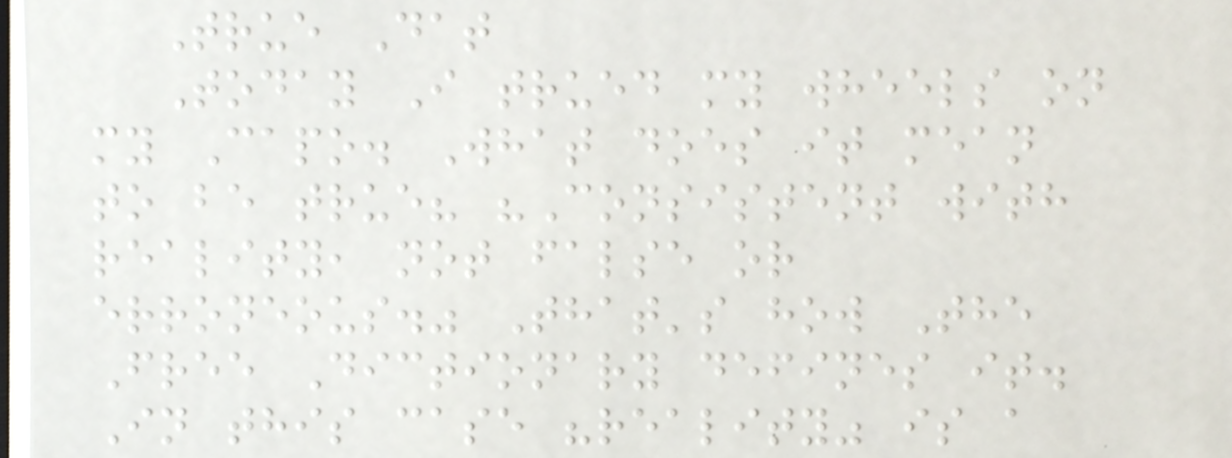True Dat
Today I trued my wheels on
my Capo. What does it mean
to be true? "Consistent with
reality, not false or
erroneous." That's how The
Free Dictionary defines it.
In this case "reality" is a
